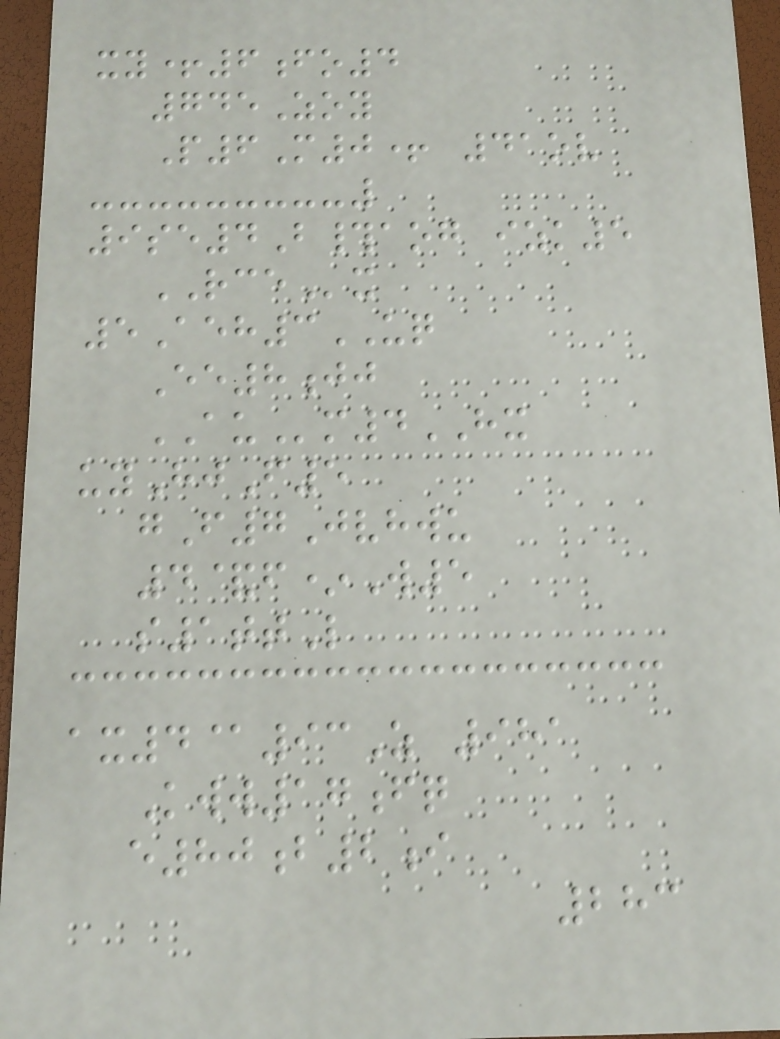xy+6fo4
745Zoy
P6M0+ 41ov
9se4B#aog izk5
RCEx
5Aeh3UQ
Ee8jj
AUm4HX
uyHjF5
gF7Jvhwu
4&f*W5
s1ttL
ax4@93Z 981
Kww17fq
e80b2i
283
